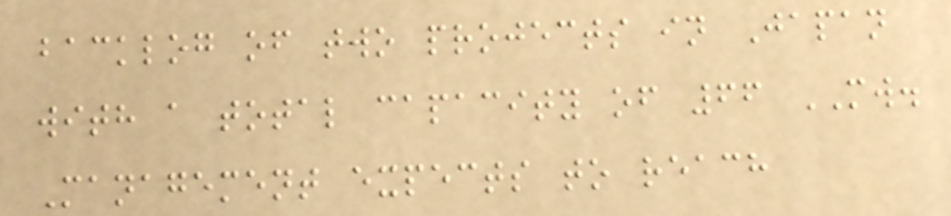backlog of two projects in Japan
with a total capacity of 66 MW.
Management expects to reach
